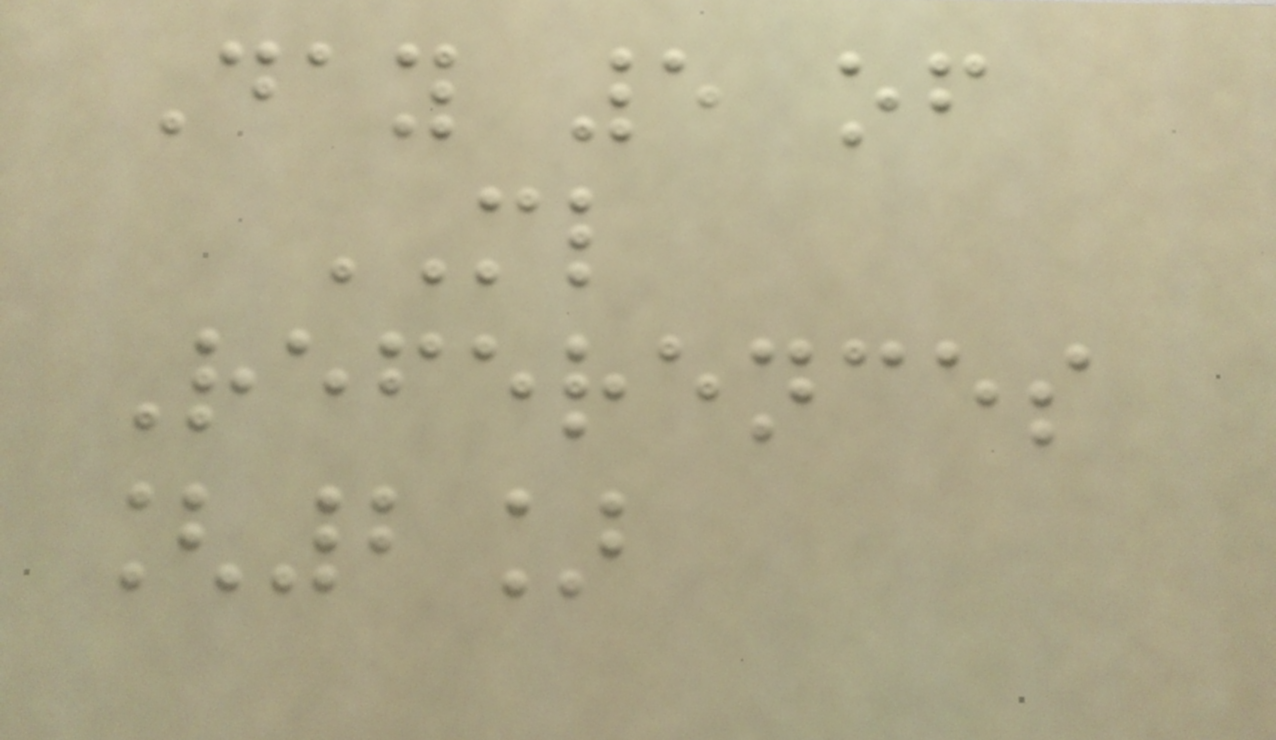Day 5 of
ML
References
[2]
